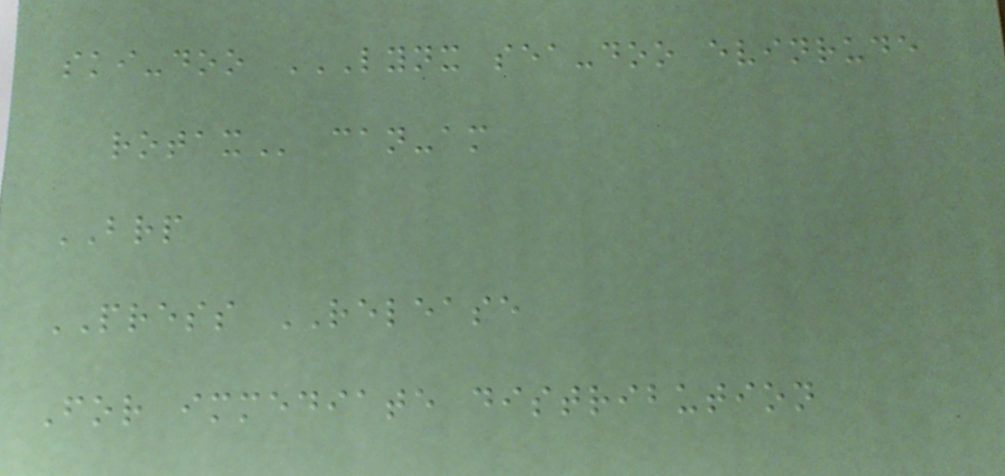ski-doo LYNX SEA-DOO EVINRUDE
ROTAX can-am
BRP
PRESS RELEASE
For immediate distribution
